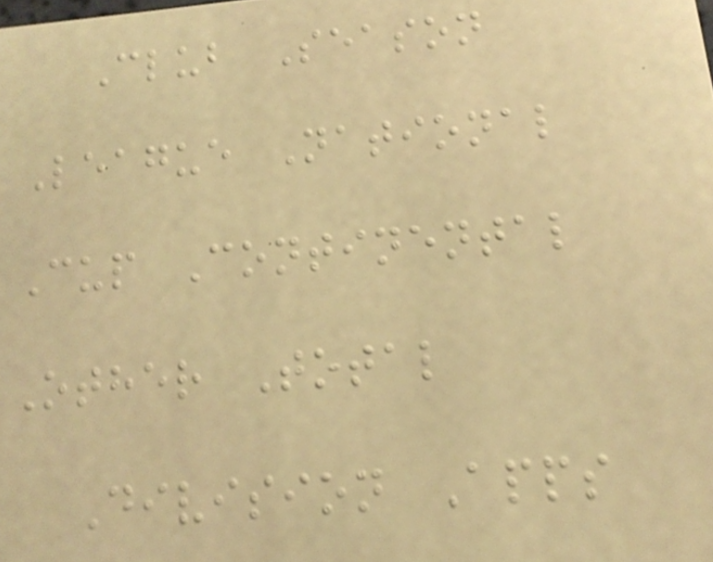Club Season
League National
Cup Continental
Other Total
Division Apps
